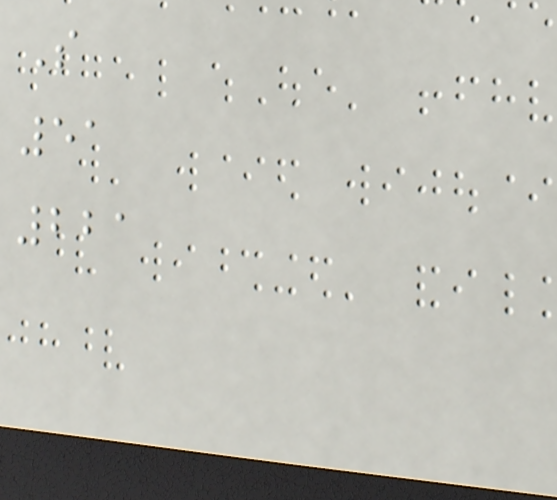S
51
221
